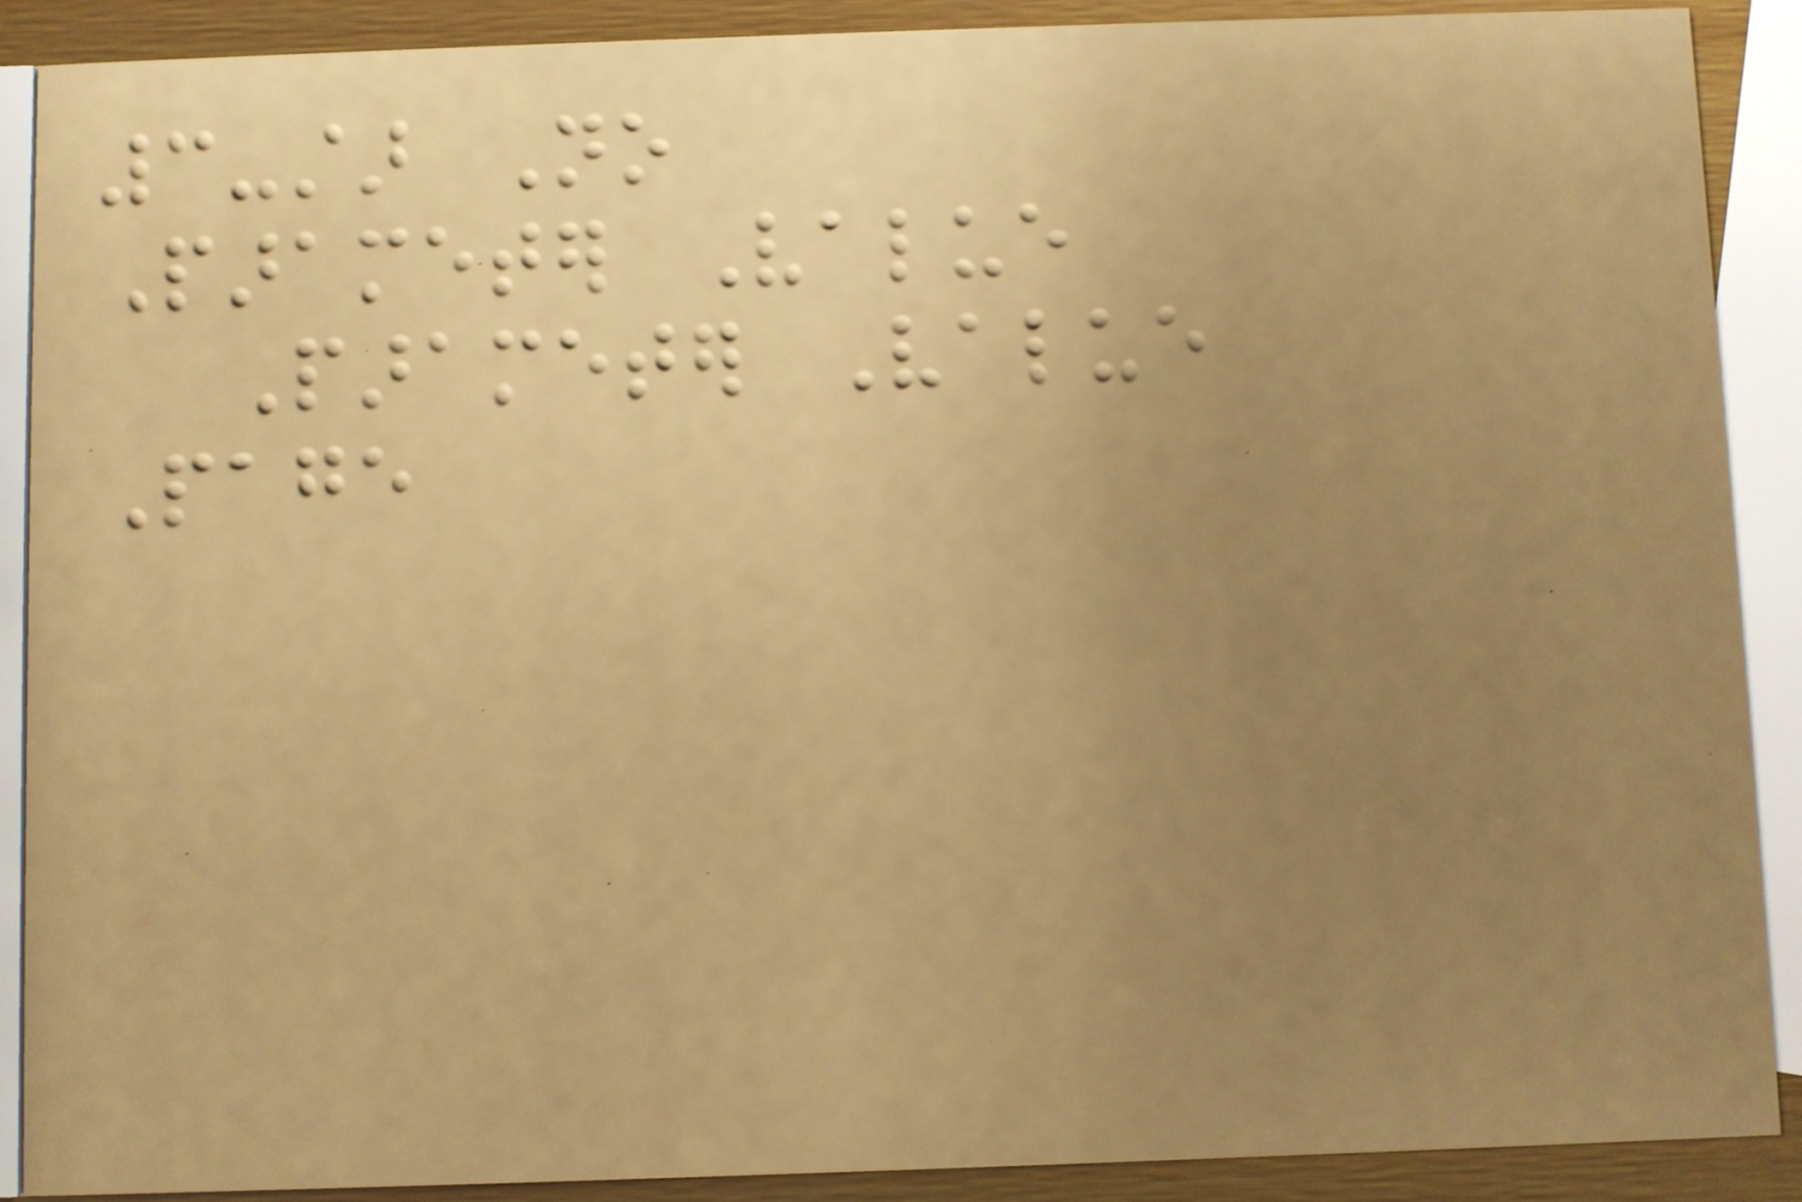3-star No
Parameter Value
Parameter Value
Page
